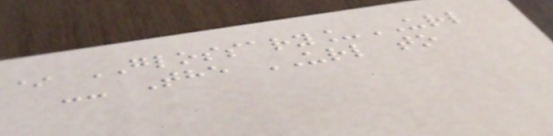* GLOSSARY_URL
-- The URL to
